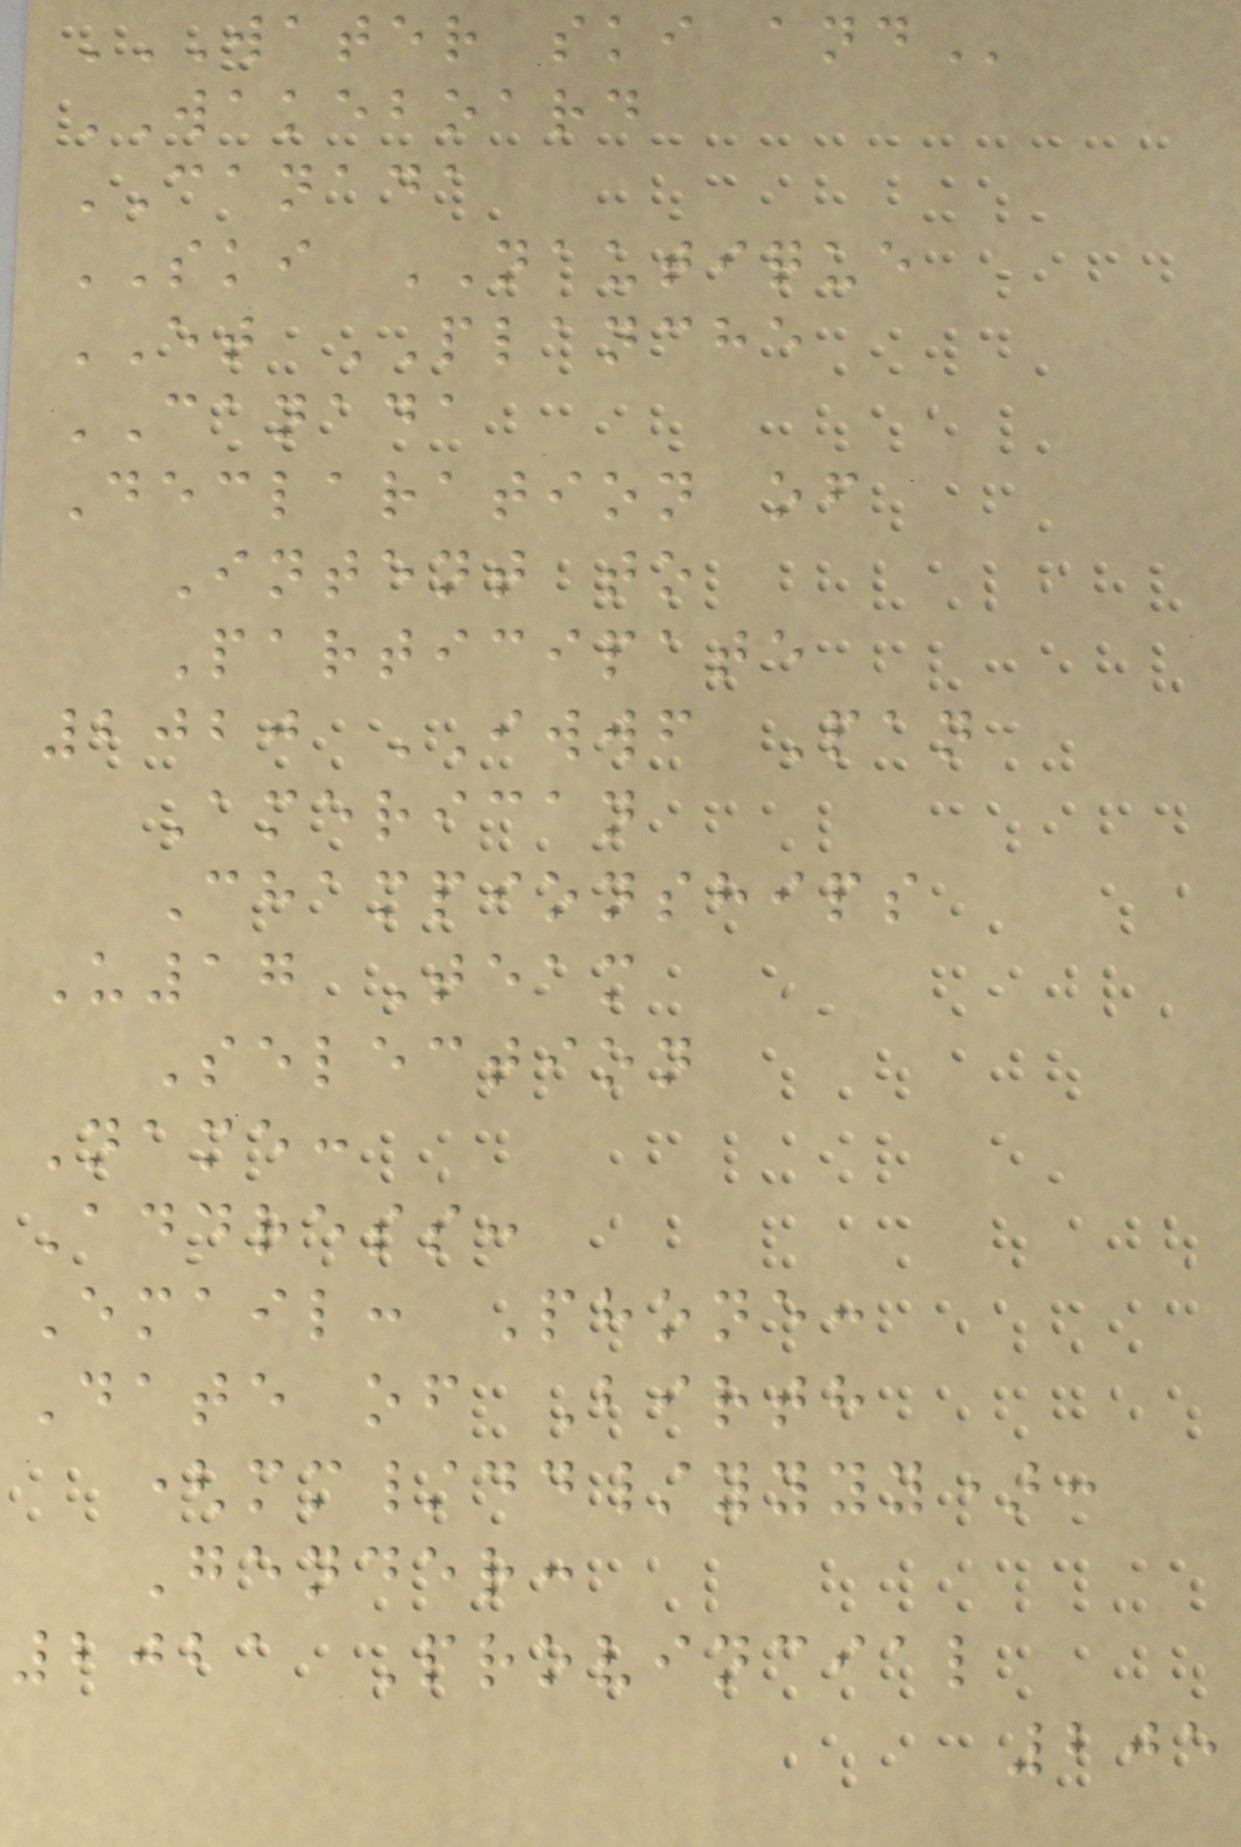WATER SKI AND
WAKEBOARD
CANADA
SKI NAUTIQUE
ET PLANCHE
CANADA
Declaration of
Intent to
Participate
2020 IWWF Pan
American
Championships
U17 Team
Selection
Name:
Address:
Email: Phone:
Date of Birth
(mm/dd/yyyy):
Gender:
2021 Provincial
205
